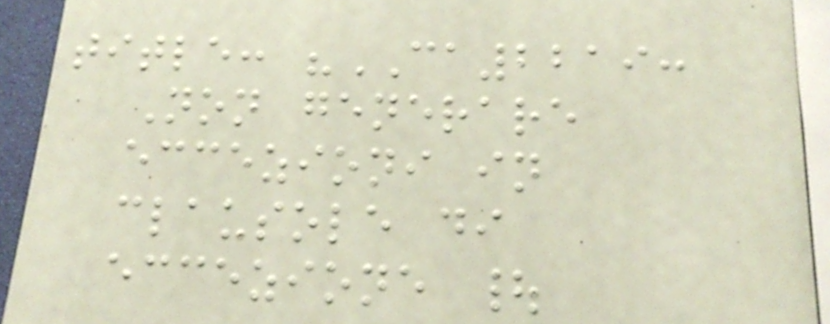title: "CA2219:
Non generare
eccezioni in
clausole di
eccezione |
